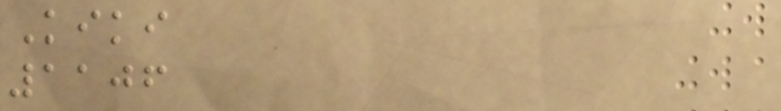Kiki
1106
